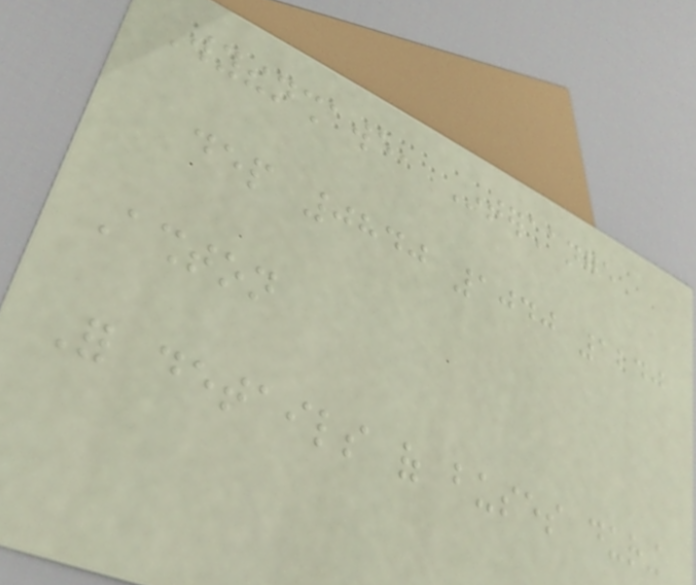Wythenshawe, Interchange
dep 0840 1040 1240
Ashton
For details of buses during
